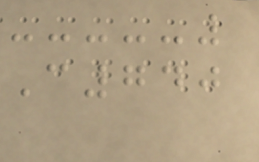C740
